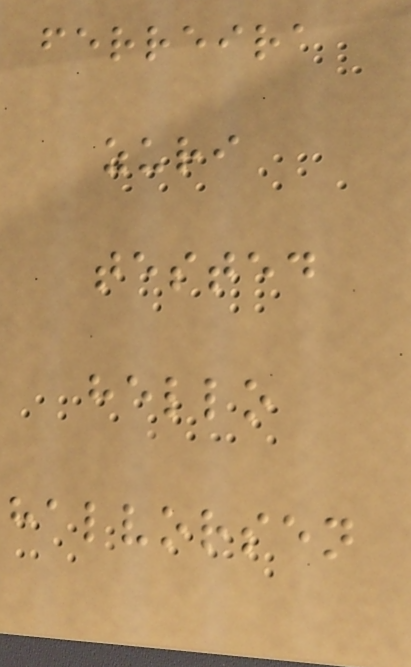ferreira
zuri
tested
hello
halvorsen
